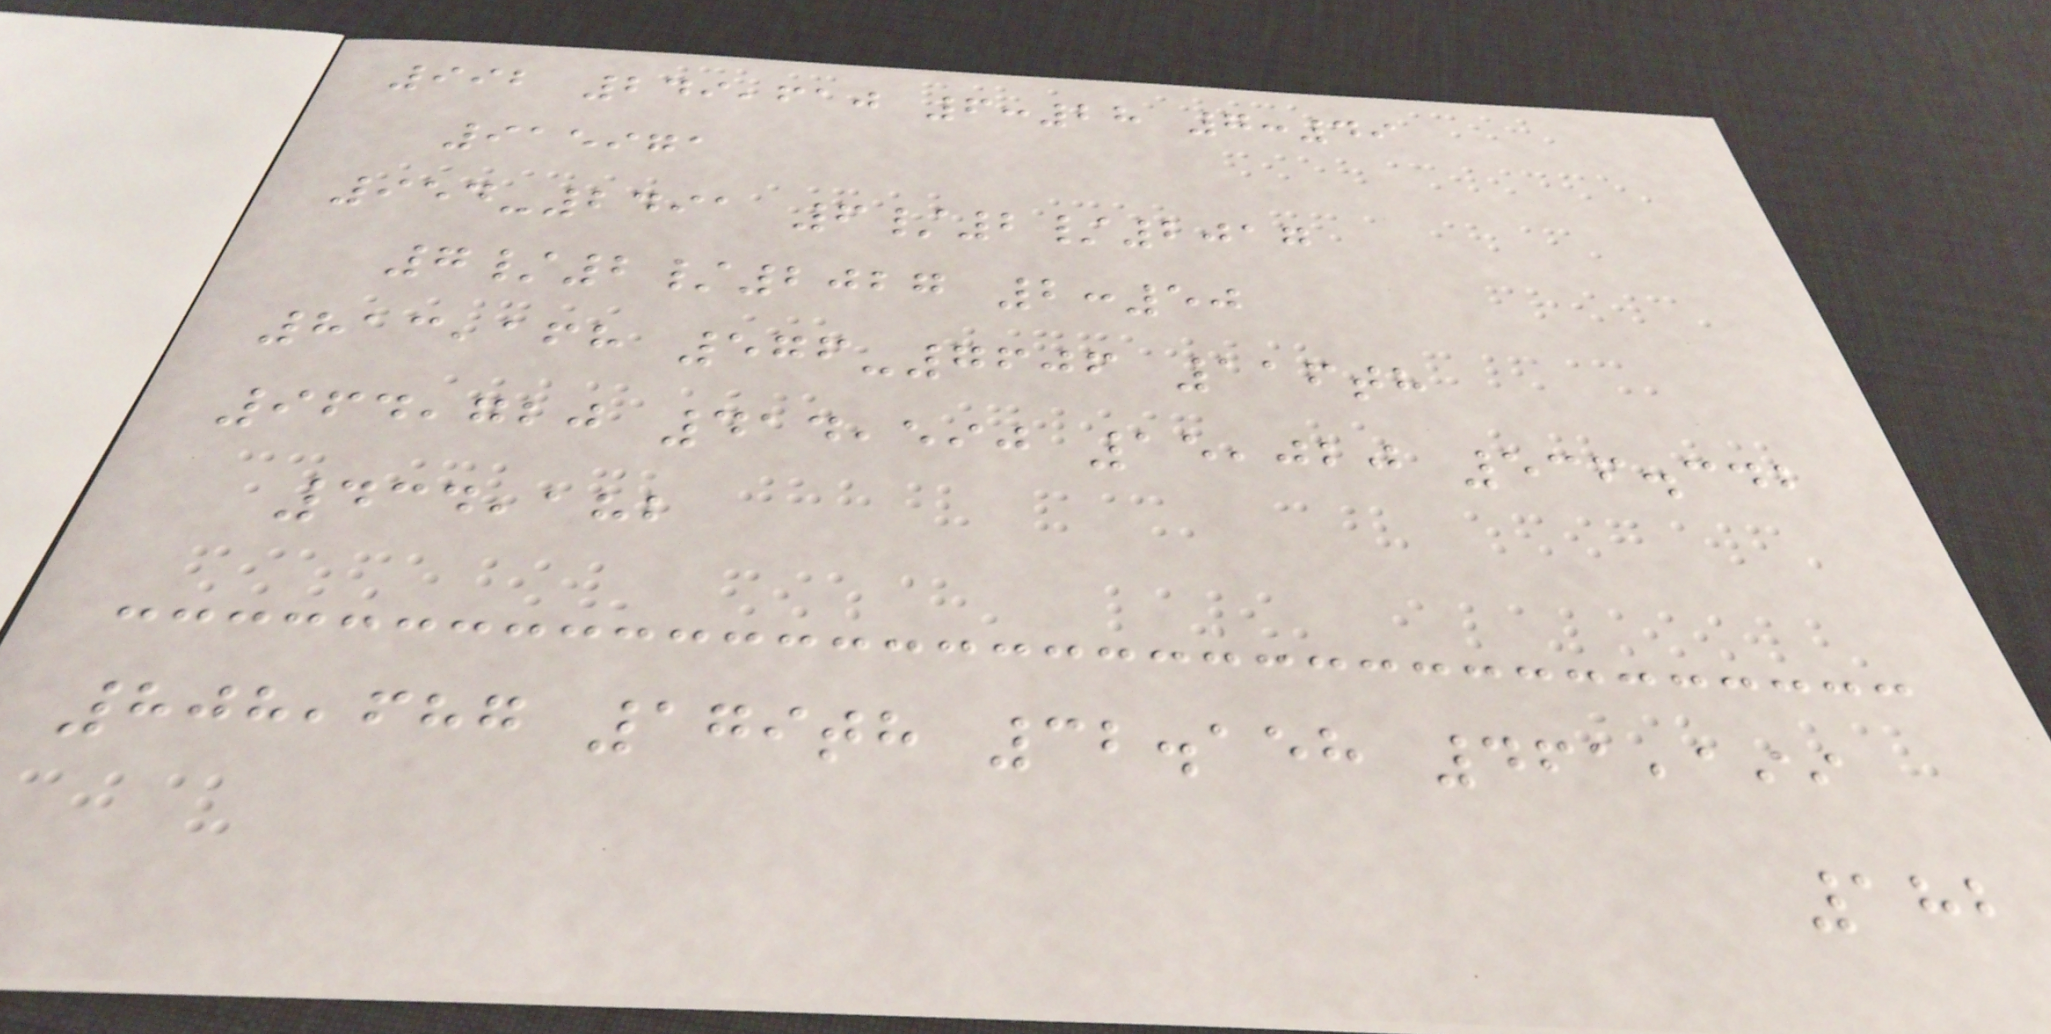992 249,610 6:28 7:49
915971
954-2491 6/2/2017
7/2/2027 2:50
813,168 576-7606 116th
964,720 414,590 15,020 536.342
434,182
808,687 179th 32.158 461,199
182
